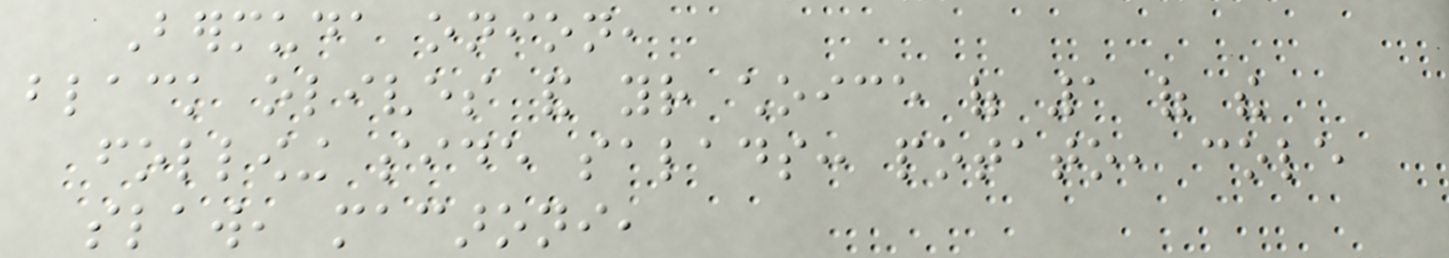Bermuda onion,
black olives and your choice of 1 of the
following side salads: potato, cole
slaw, macaroni,
